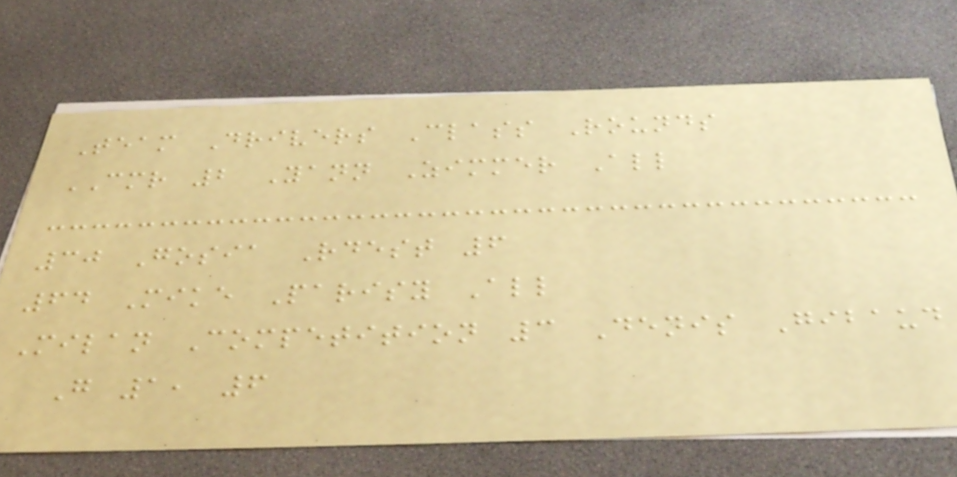Team Drivers Class Rounds
CMR 2 Yann Zimmer All
30 Gosia Rdest 6
64 Mike Parisy All
Milan Competition 3 Denis Gibaud
G 1, 6
